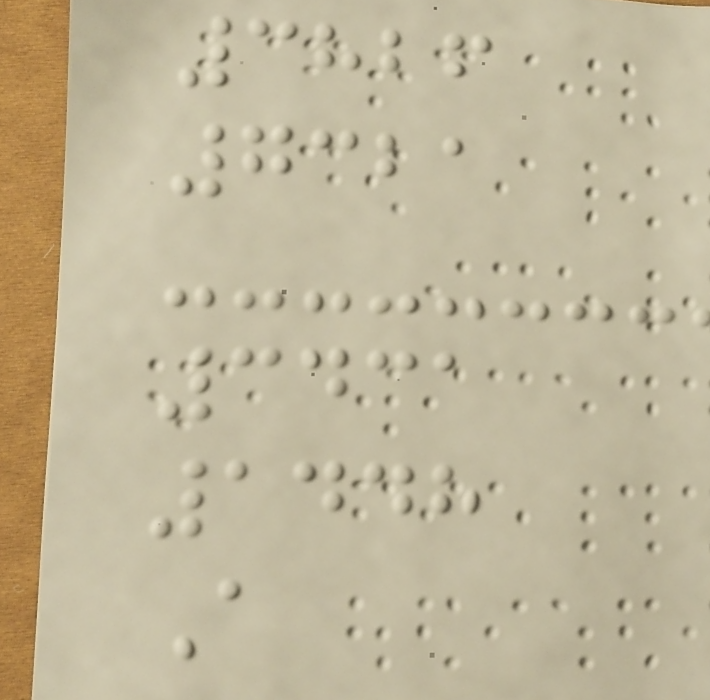3826
7321
3431
1448
A
